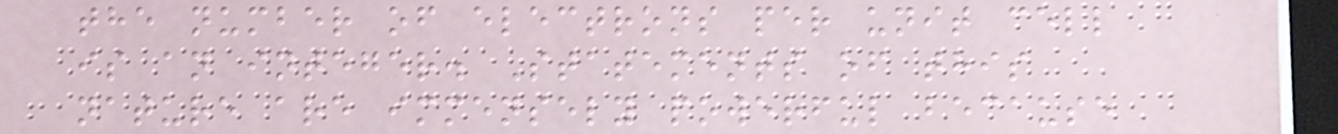the number of electrons per unit cell
is an integer. Statements of this
nature are immensely powerful because
